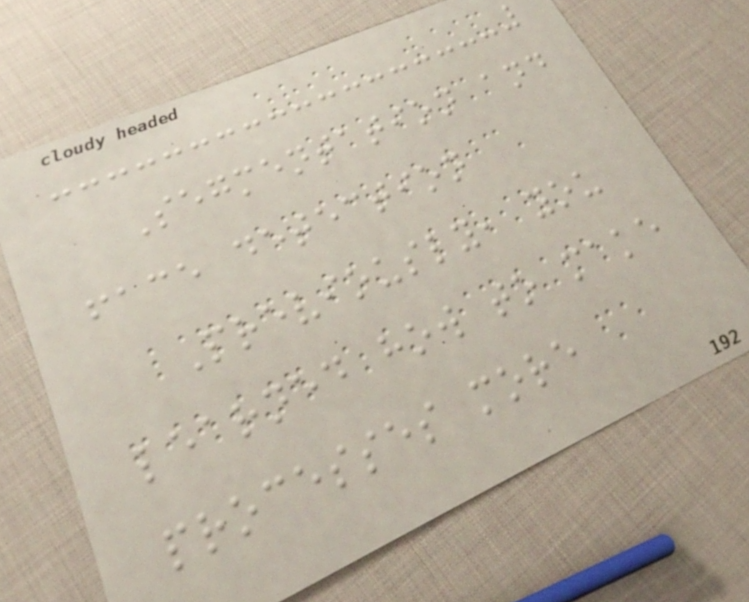Segmentation and
face detection
Previously, you
learned how to make
processes more
